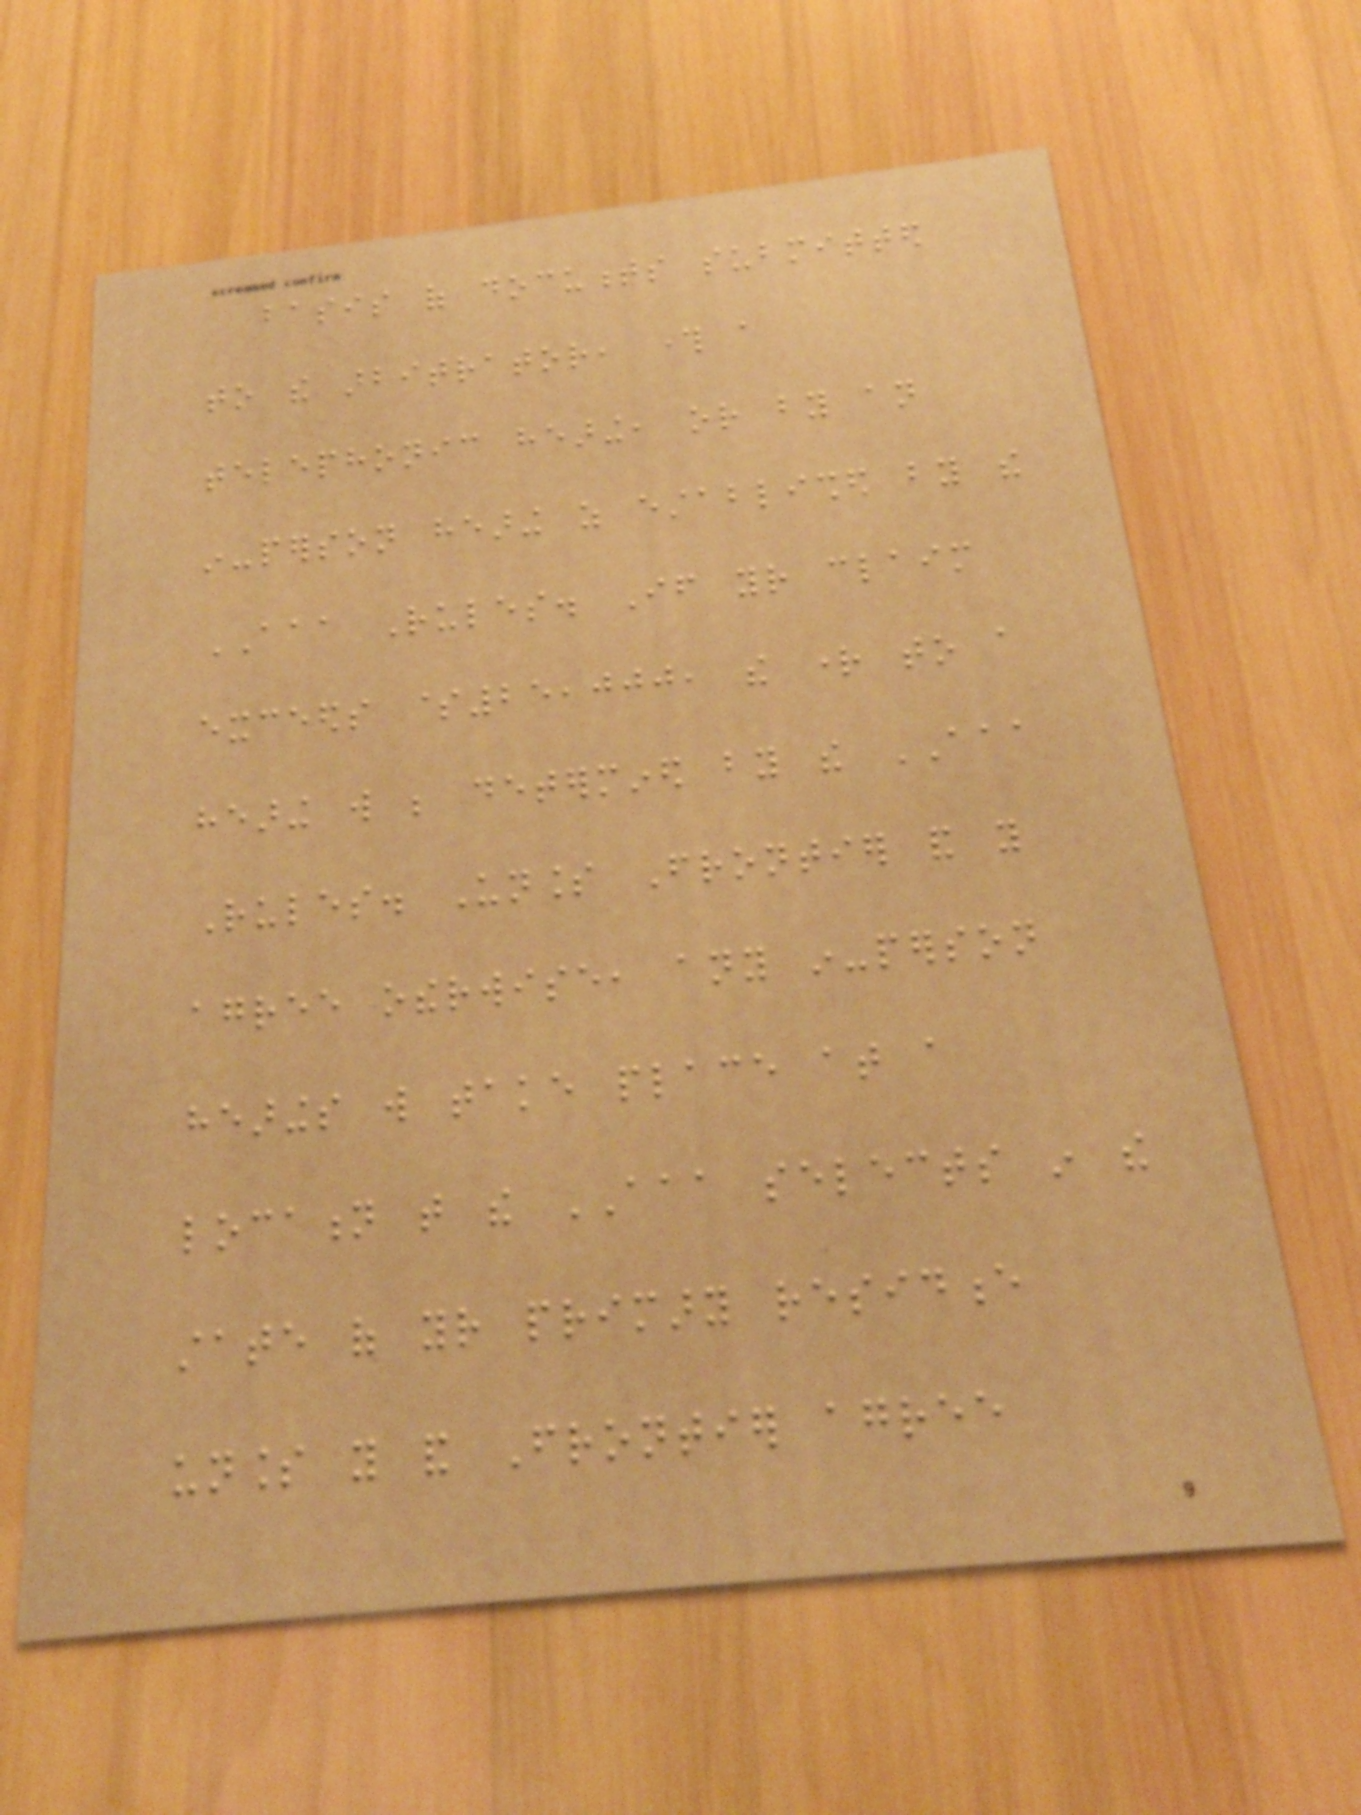basis of documents submitted
to the arbitrator, through a
telephonic hearing, or by an
in-person hearing as established by the
AAA Rules. If your claim
exceeds $25,000, the right to a
hearing will be determined by the AAA
Rules. Unless Frontier and you
agree otherwise, any in-person
hearings will take place at a
location that the AAA selects in the
state of your primary residence
unless you and Frontier agree
